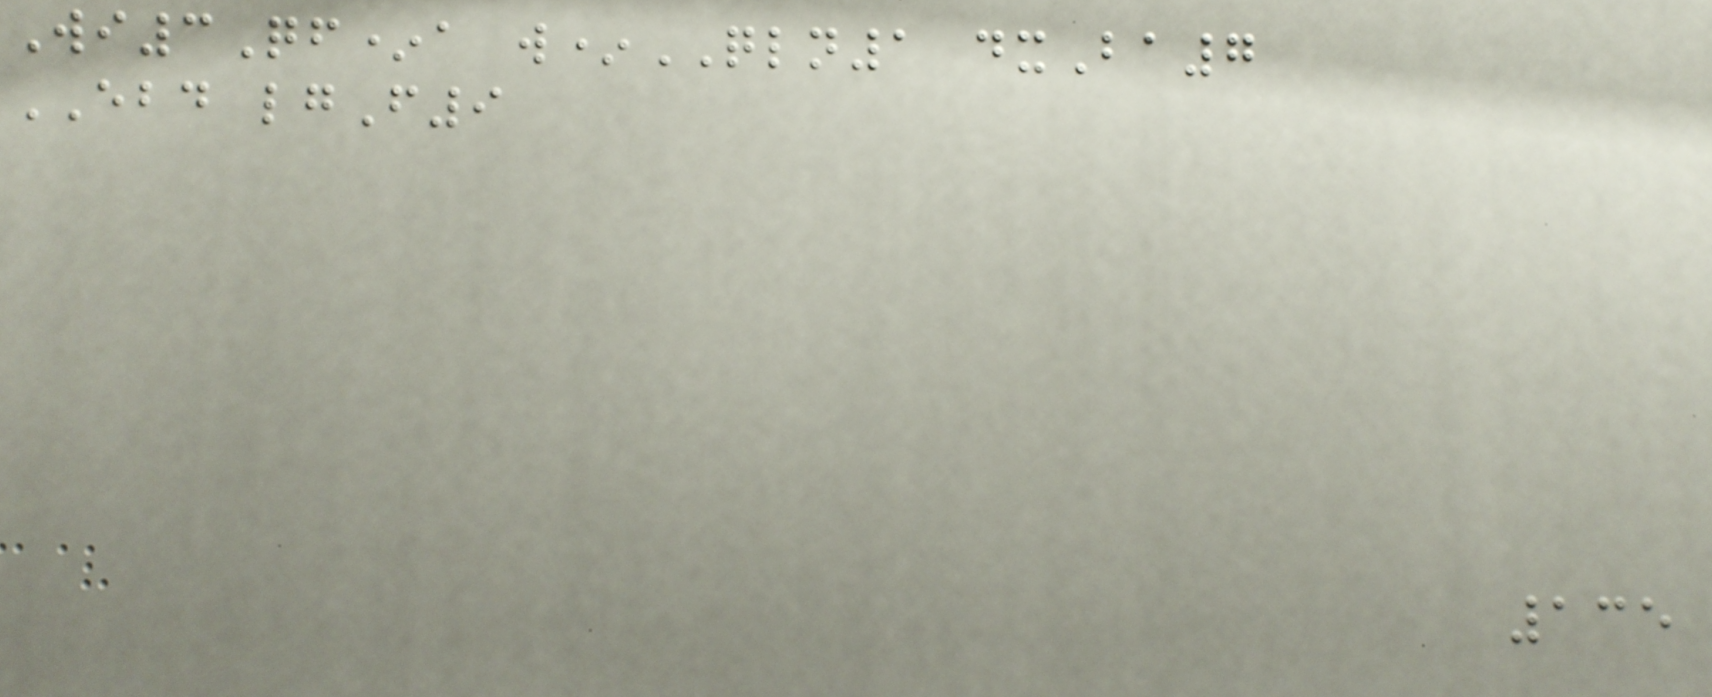Wi3Qf*a w*QLN1 dxBa7
EBD lgF9
135
